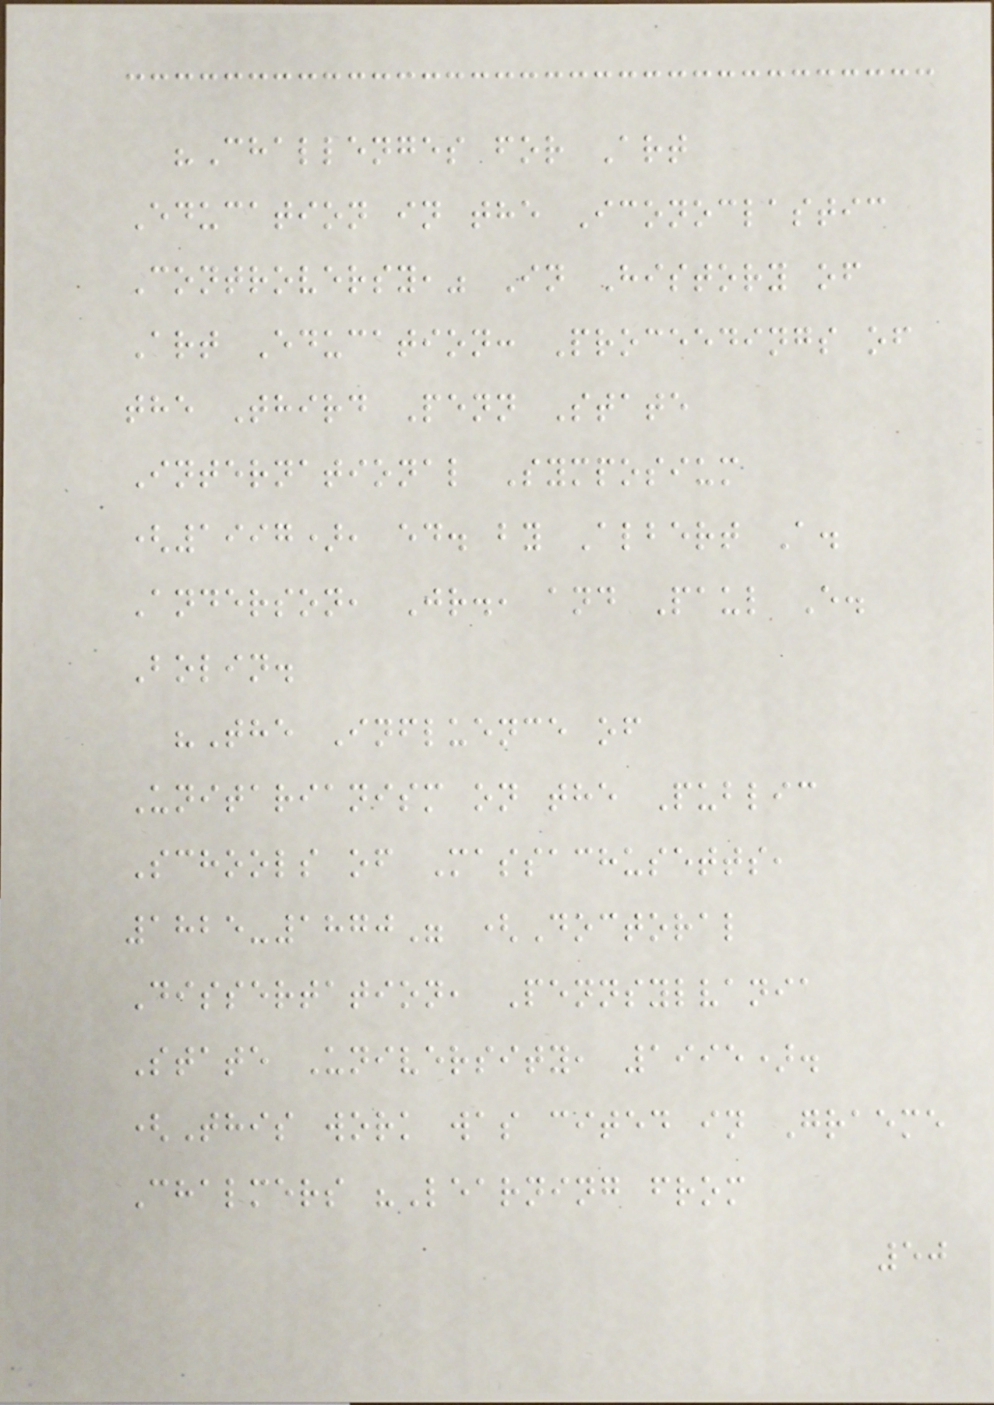"Challenges for Art
Education in the Iconoclastic
Controversy," In History of
Art Education: Proceedings of
the Third Penn State
International Symposium
(1997), ed. by Albert A.
Anderson, Jr., and Paul E.
Bolin.
"The Influence of
Unitarianism on the Public
Schools of Massachusetts,
1825-1870" (Doctoral
Dissertation, Pennsylvania
State University, 1995).
(This work was cited in Graeme
Chalmers "Learning from
50
